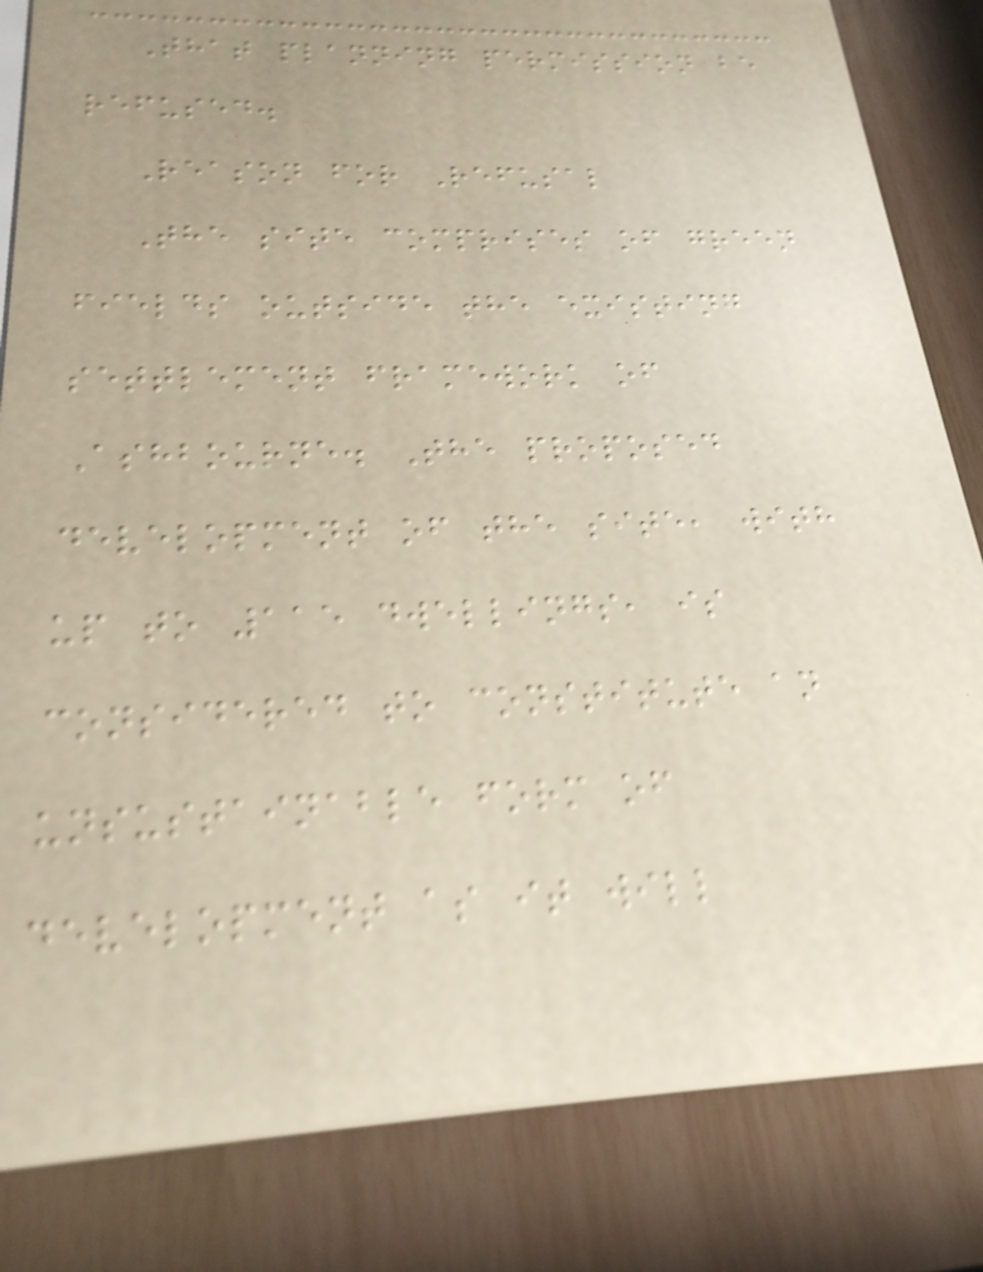That planning permission be
refused.
Reason for Refusal
The site comprises of green
fields outside the existing
settlement framework of
Ashbourne. The proposed
development of the site, with
up to 115 dwellings, is
considered to constitute an
unsustainable form of
development as it will
